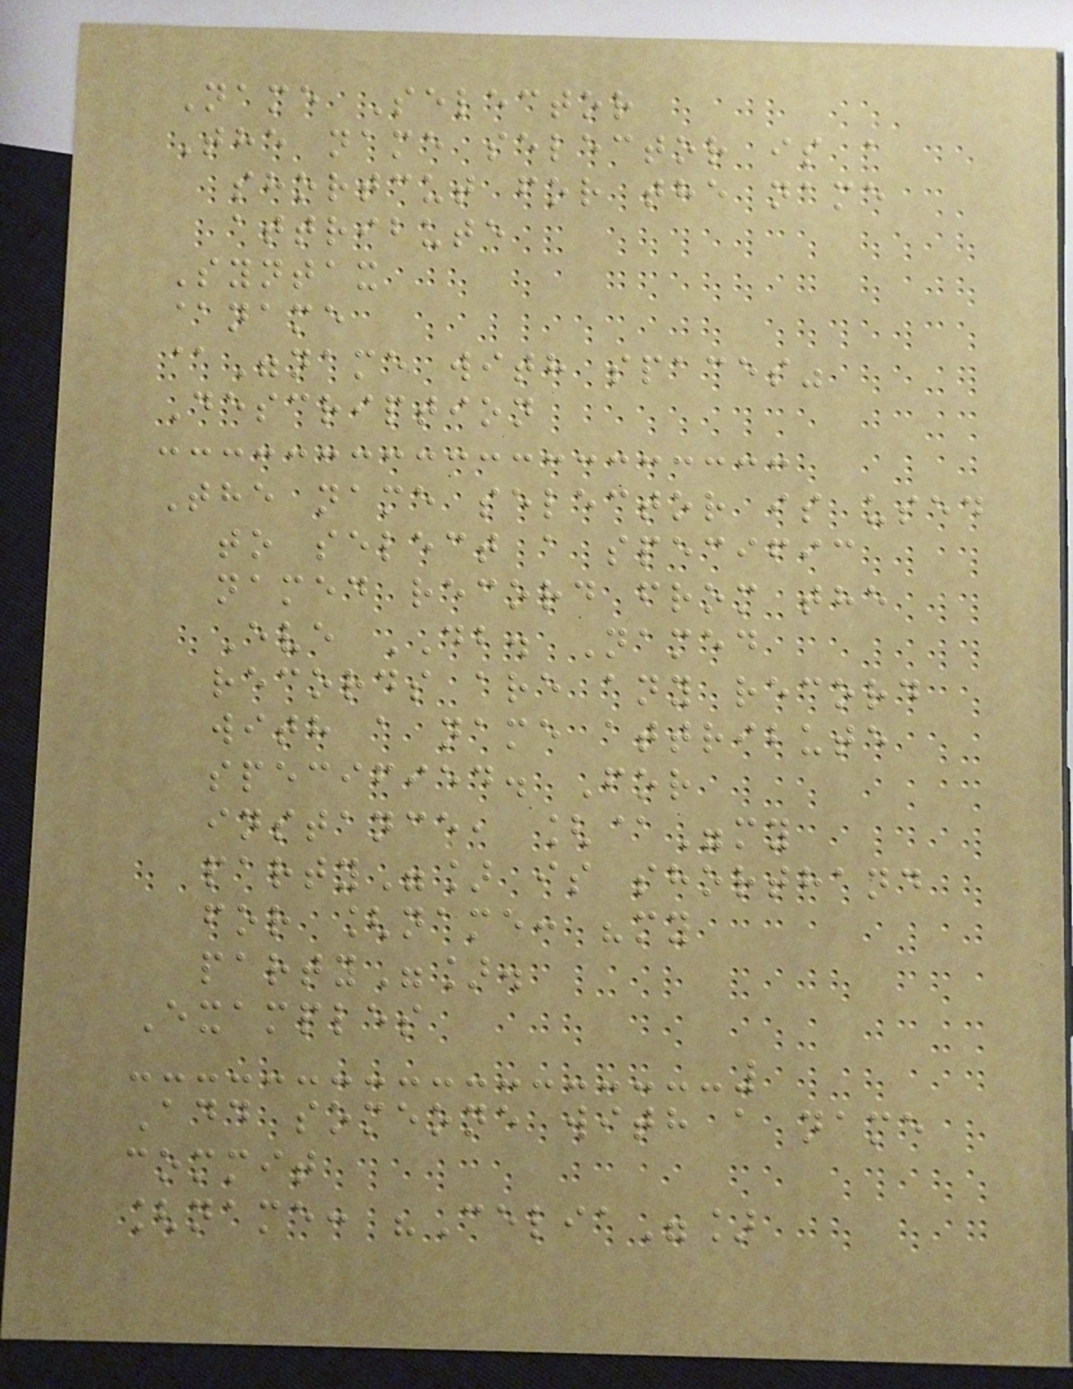Name Selector
The name selector is a
shortcut for the name
attribute
Syntax
@name
@"name with spaces"
Description
The name selector is used
to select a specific
named record from the
Eve DB. Named
records are any record
with a name attribute
specified. For
instance, [@"my
party"] is shorthand
for [name: "my
party"].
Examples
Add someone with a name
commit
[name: "Celia"]
